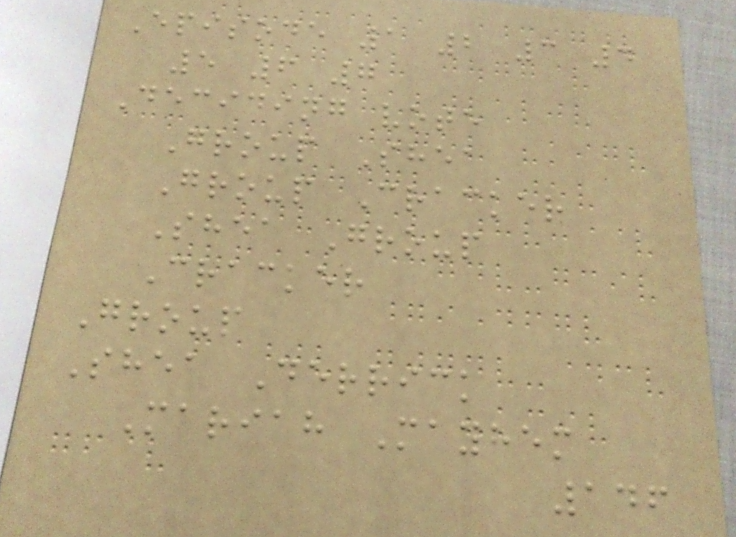Episode 1 2 3 4
5 6 7
Deciding vote
Group Shea
Group Cracker
Shea Group
Cracker
Group
Shea Derrick
Mariah Mayhem
146
